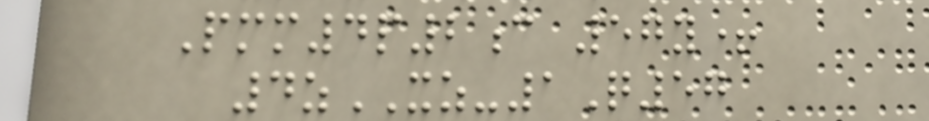Pmm4p2c 57y+
4zXZ-1Q57
